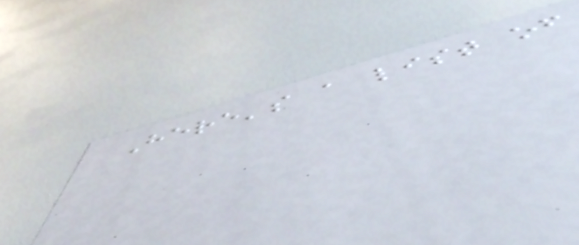Here's a list of
